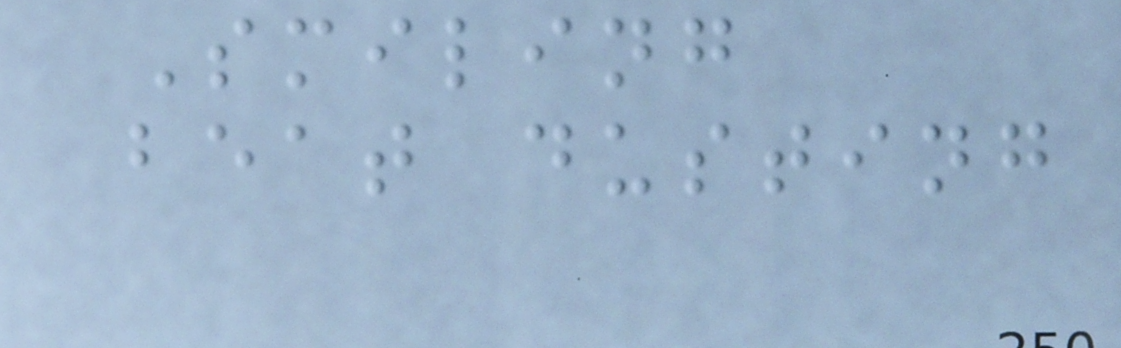Smiling
beat dusting
